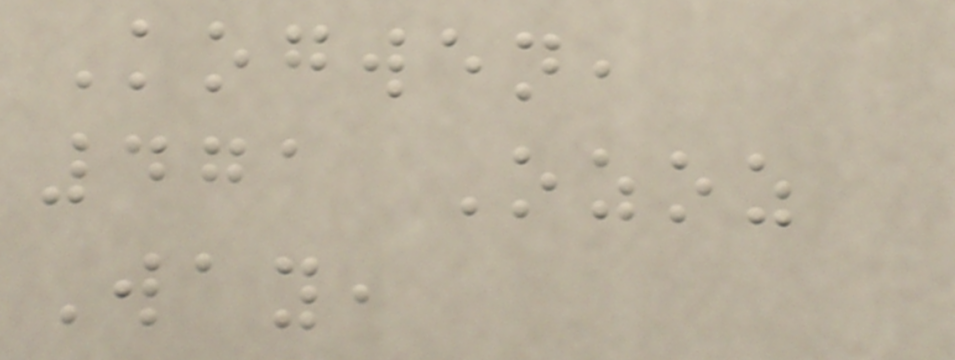Kogwen,
471 Ozoz
Way,
